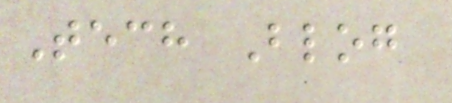Tech Blog
